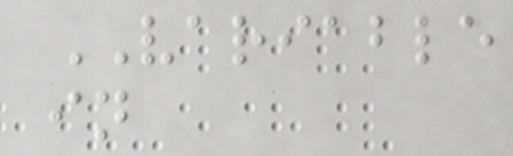VARIABLE
in
